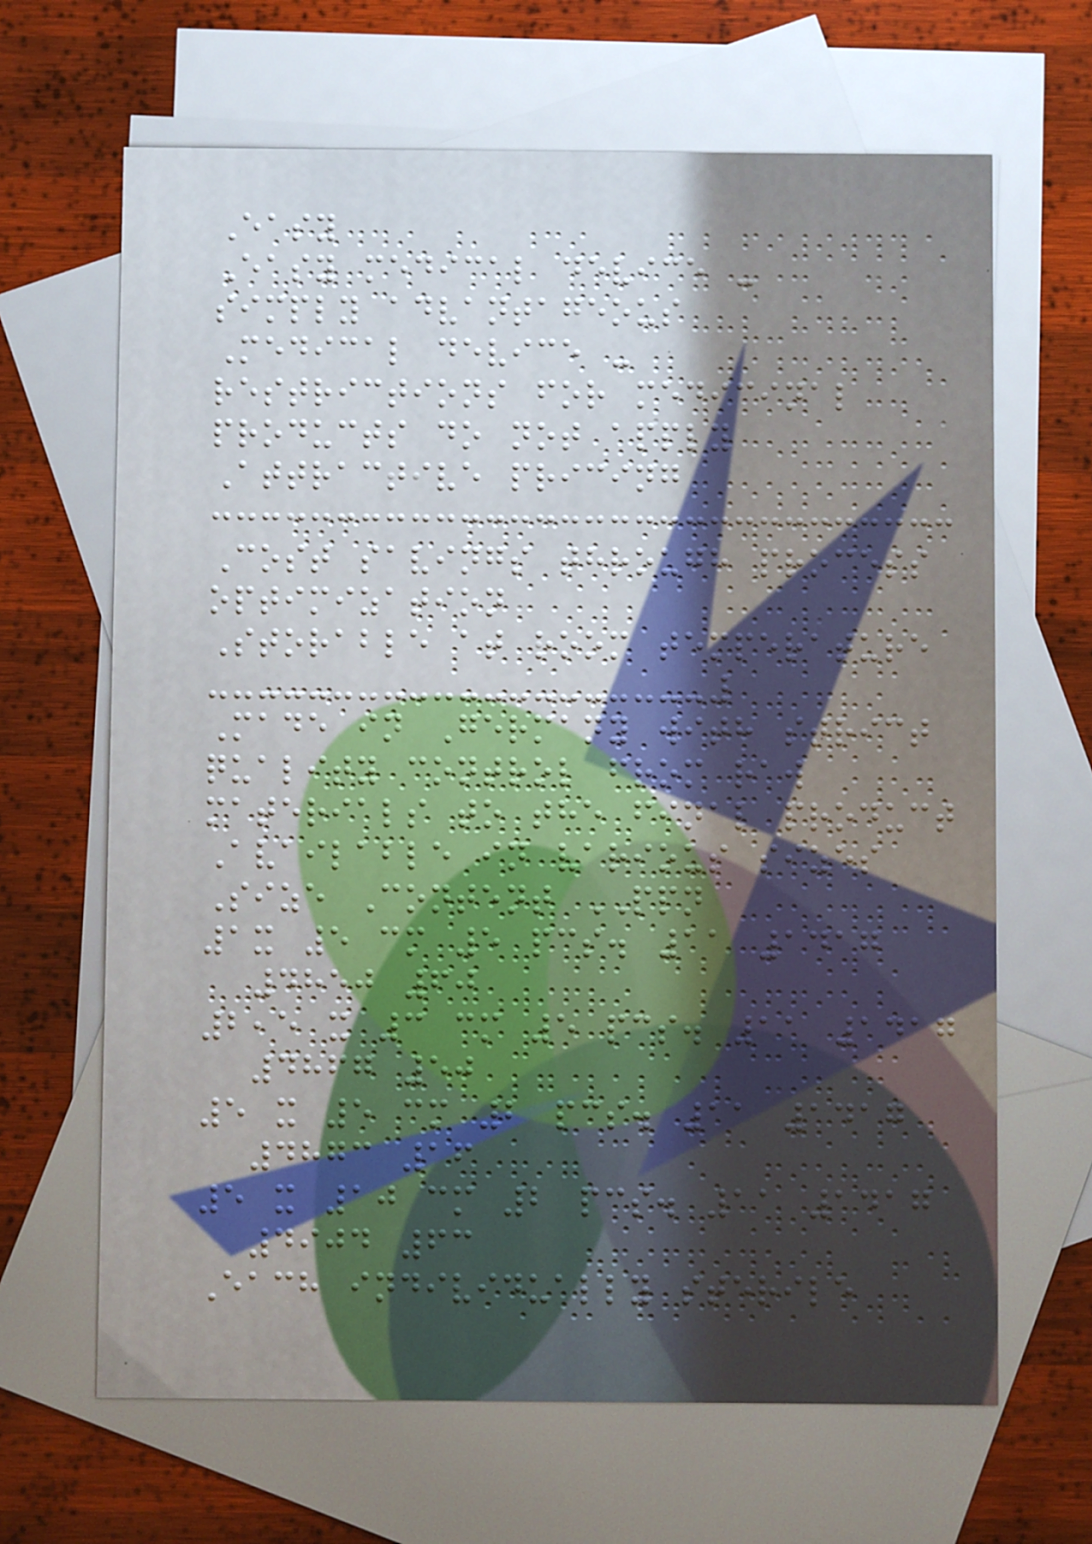Easy
Easy medical device -
simply advantageous
Medical device -
restrictions for medicinal
products do not apply
Attractive pricing
Cost savings through process
optimization
Storable at room temperature
Made in Germany with strict
quality control from raw
materials to the final product
Available in various sizes
Size Content PPN
1x 5 cm 5 pcs. 11 1417
4850 60
2,5 x 3 cm 5 pcs. 11 1417
4867 50
5 x 5 cm 2 pcs. 11 1417
4873 16
5 x 10 cm 2 pcs. 11 1417
4904 63
Each individually sterile
